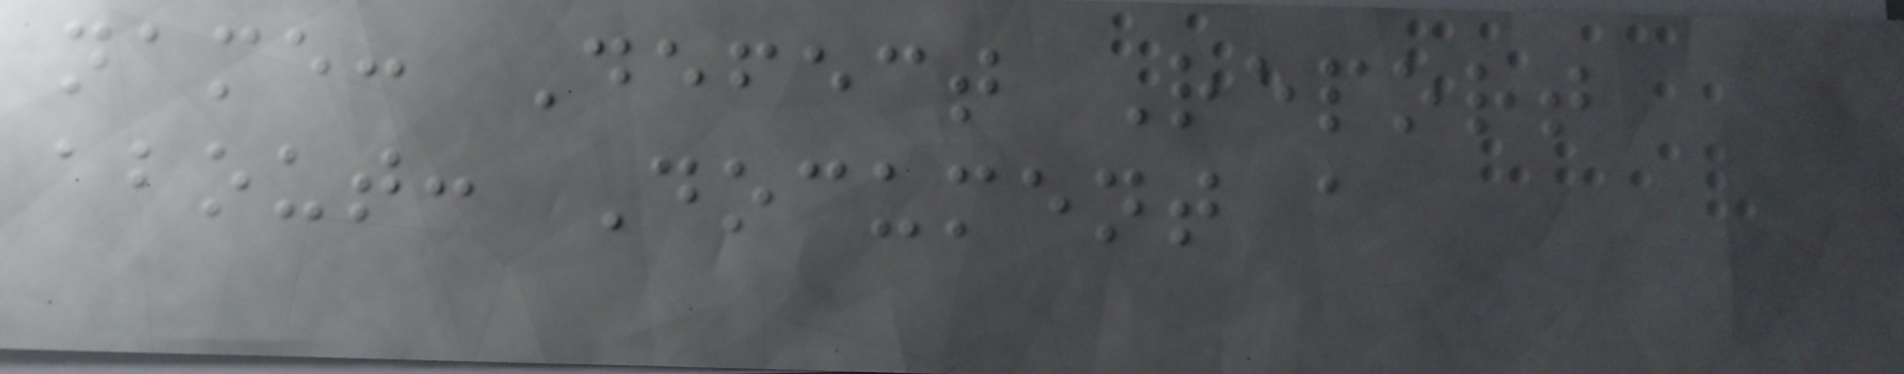name: Defect Report
about: Document a
